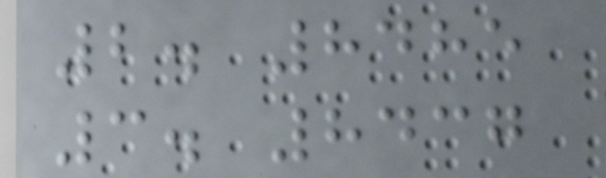2. 8485
3. 8437
